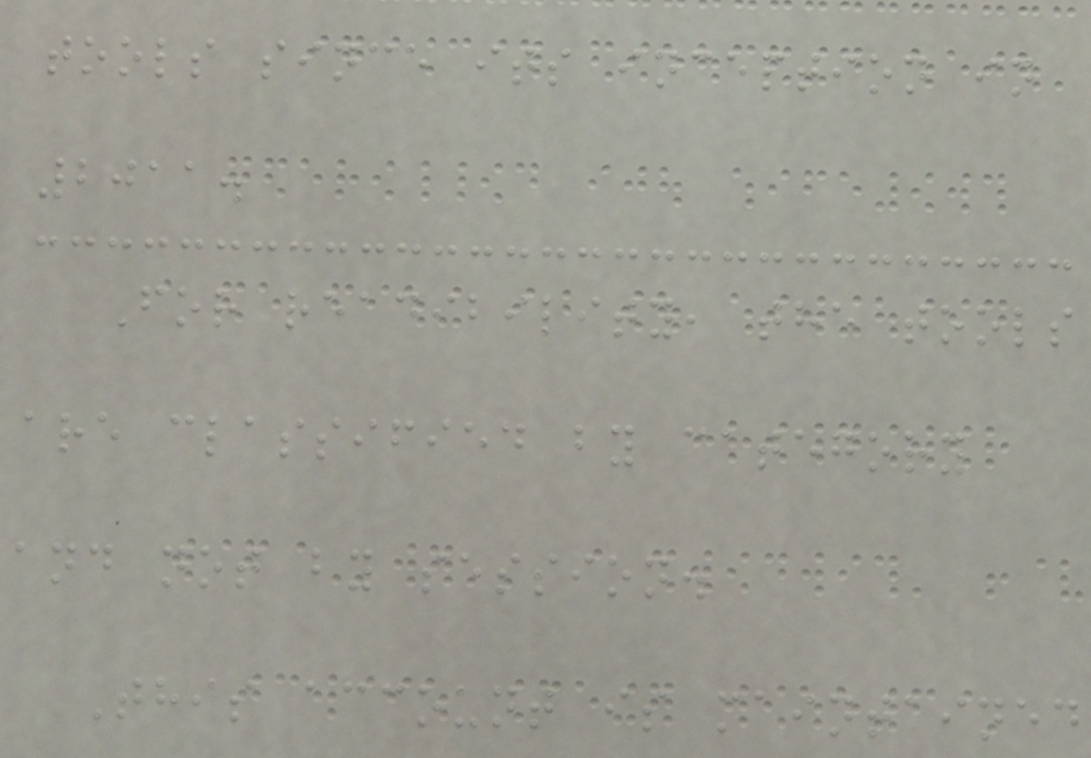tools since its inception in
2011.
For readibility, the tools
are classified by category
and not by session.
This account is maintained
